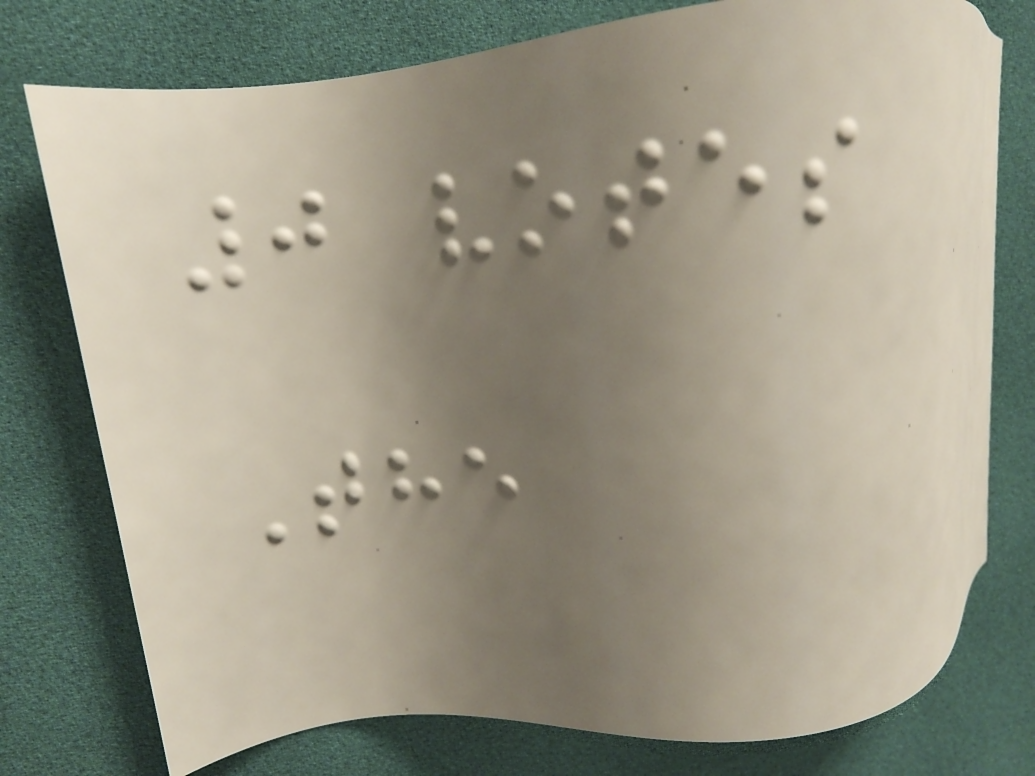0 votes
The
